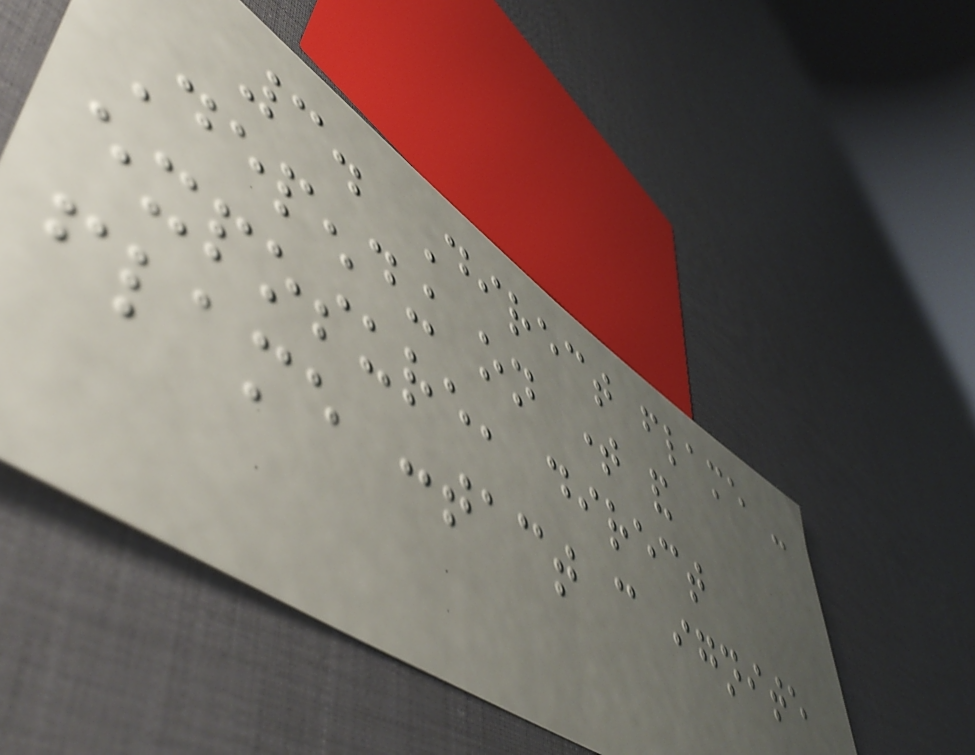3. Direct flame -
Depending on time and
exposure, direct
flame contact can ignite
